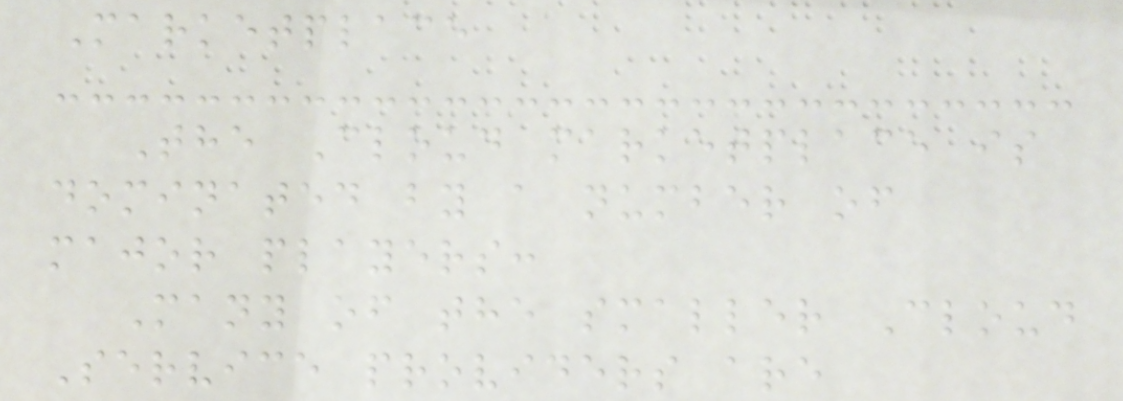Marketplace
The Cloud marketplace is
dominated by a number of
major players:
Many of the smaller Cloud
Service providers are
